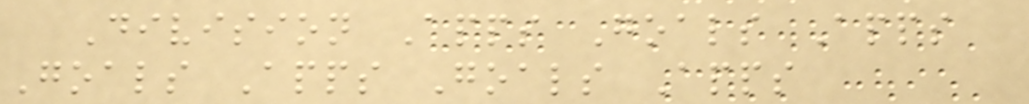Division Apps Goals Apps
Goals Apps Goals Apps
